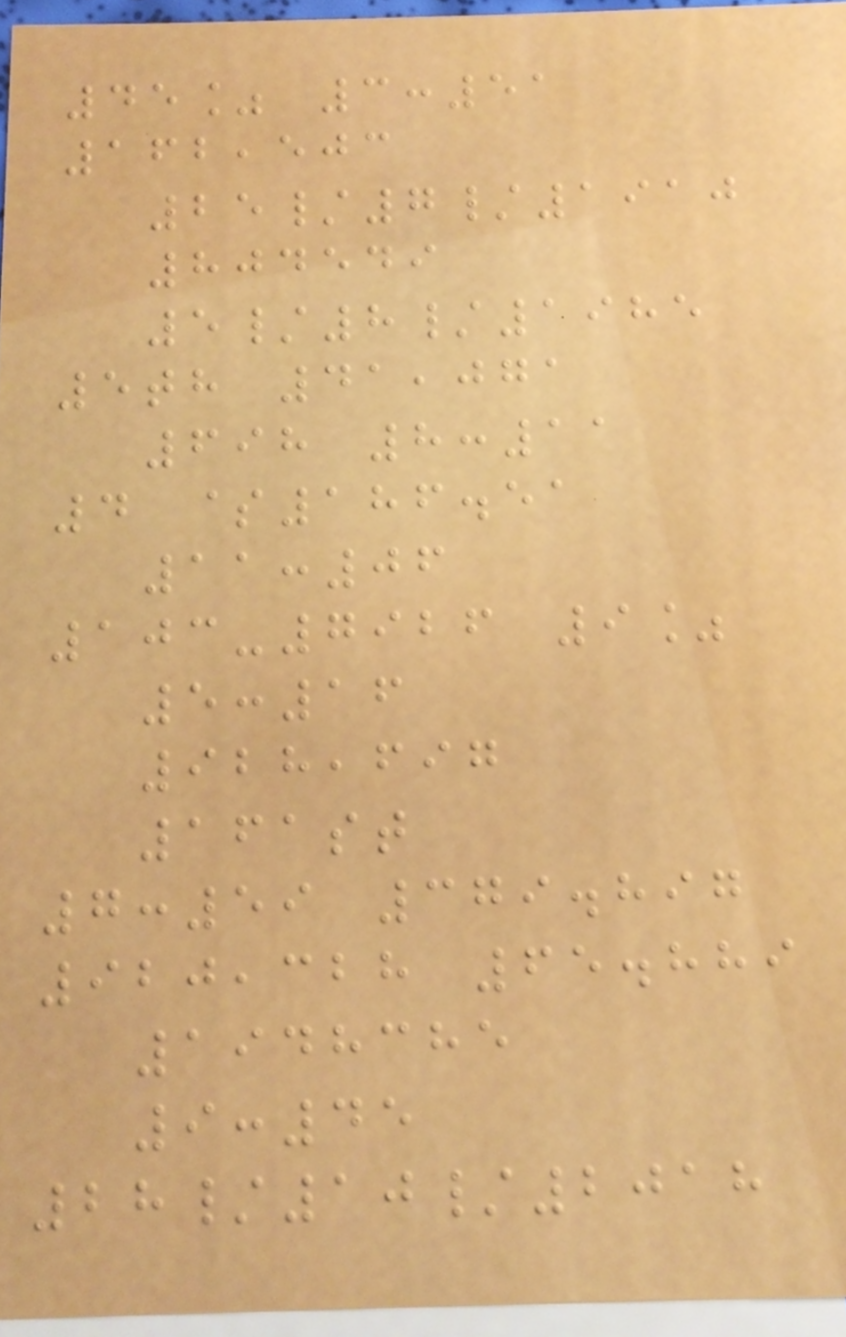45% 3:51
162,503
25/7/1910
804549
5/8/1985
5th 41,071
698 8:11
4 $186.51
11:06
103-7926 9%
5:16
928,697
161st
7:59 379.897
920,328 65.889
1948385
9:45
28/10/2018
